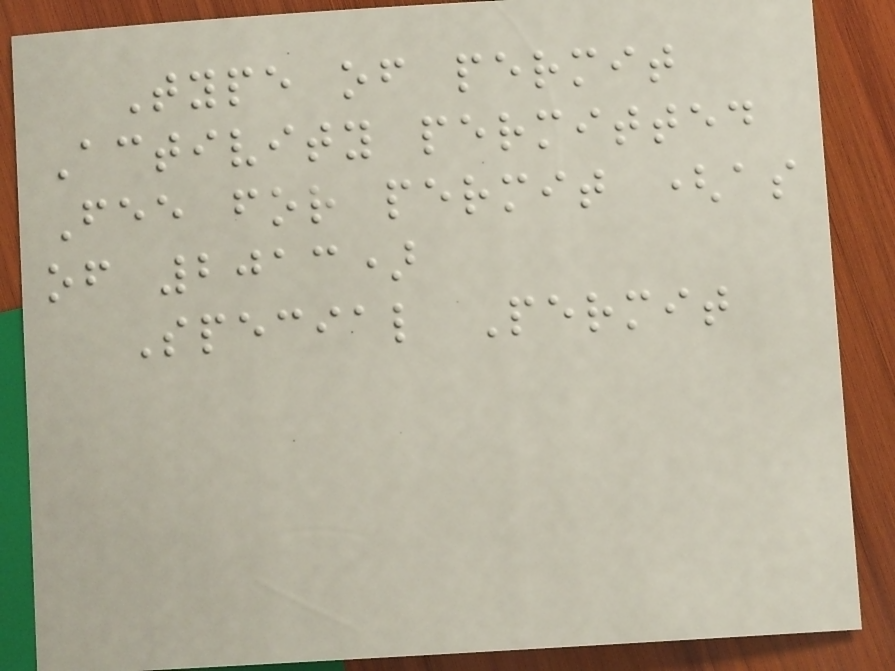Type of permit
Activity permitted
Fee for permit (as
of 2013)
Special Permit
